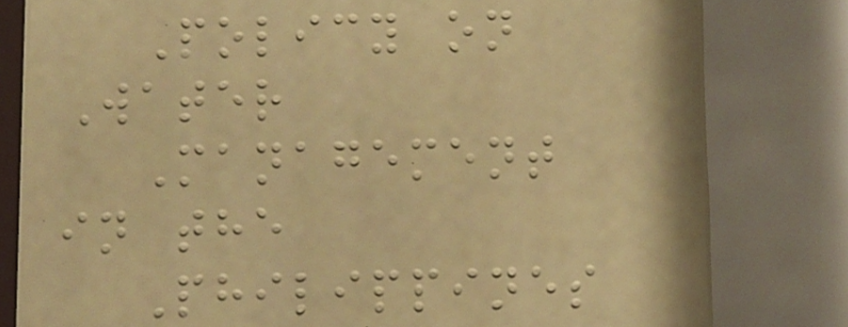Policy on
Water
Management
in the
Philippines
